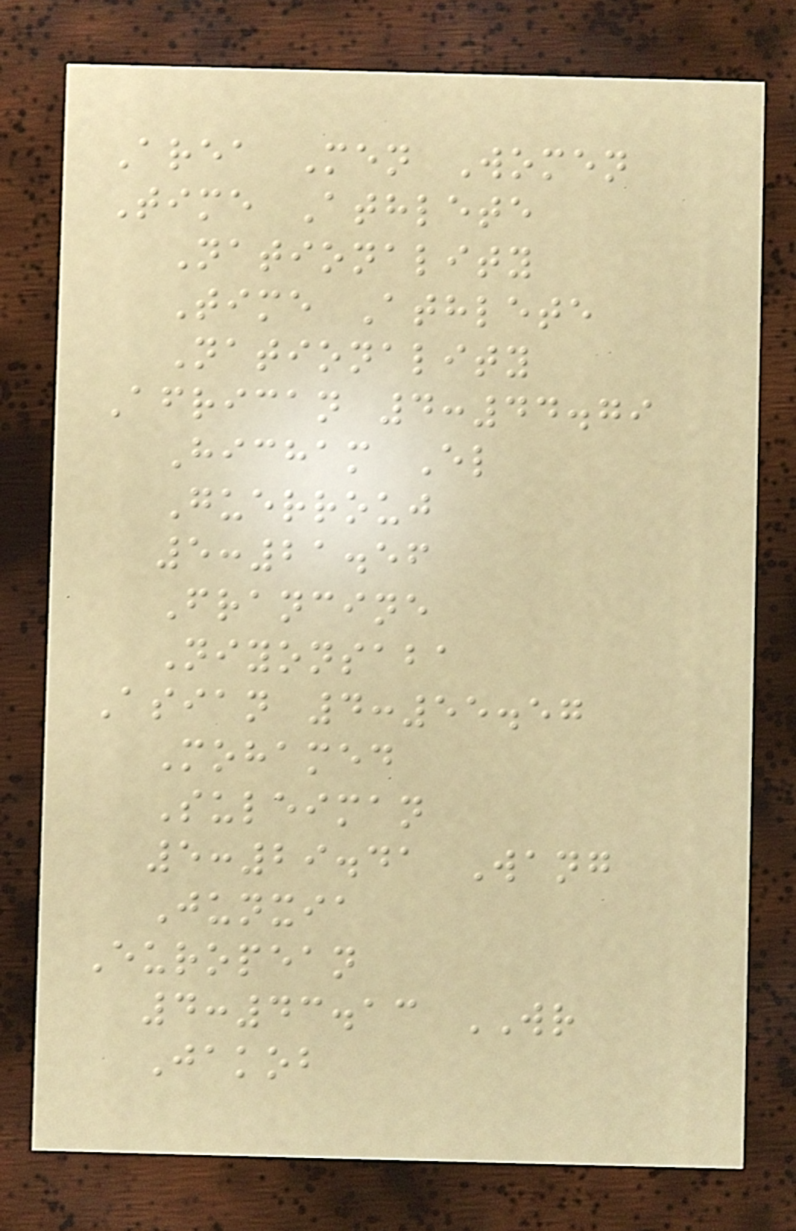Area Men Women
Time Athlete
Nationality
Time Athlete
Nationality
African 4:44.79
Hicham El
Guerrouj
5:21.56
Francine
Niyonsaba
Asian 4:55.57
Mohamed
Suleiman
5:29.41 Wang
Junxia
European
4:43.13 WR
Jakob
